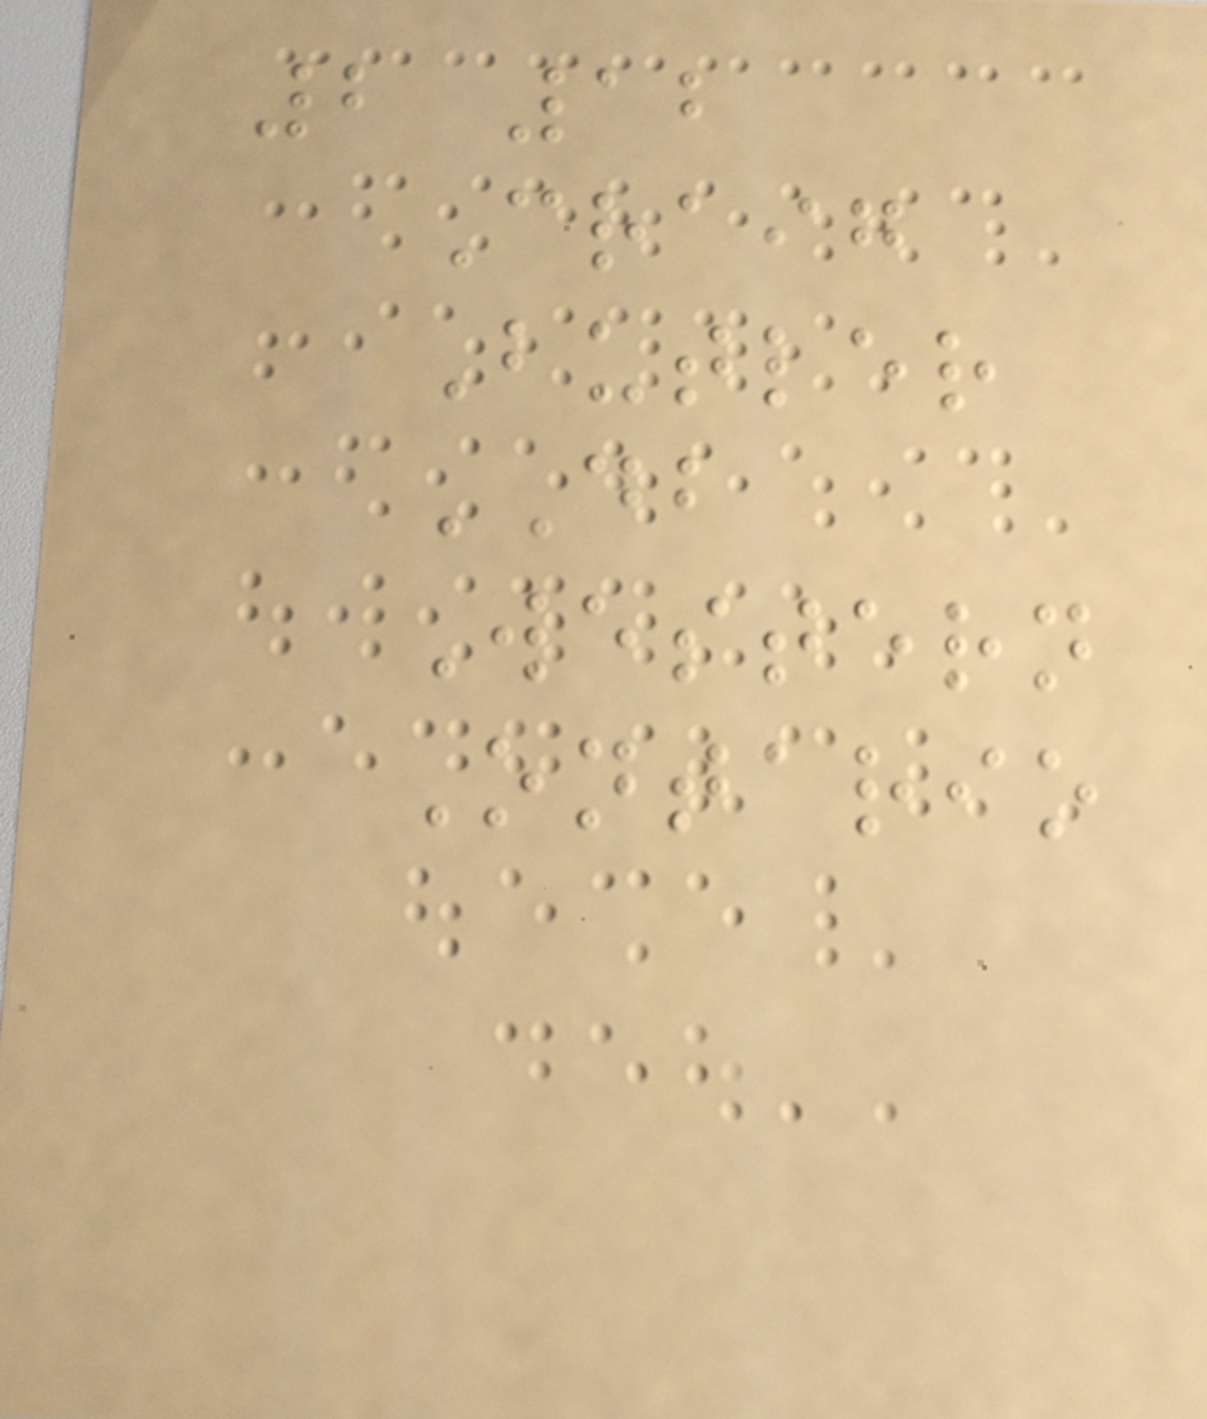2 12
Craig
Butler
DB
Western
Ontario
